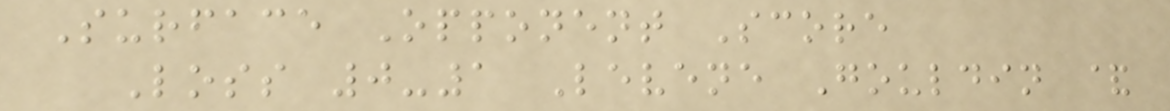Surface Opponent Score
Loss 0-1 Levene Gouldin &
